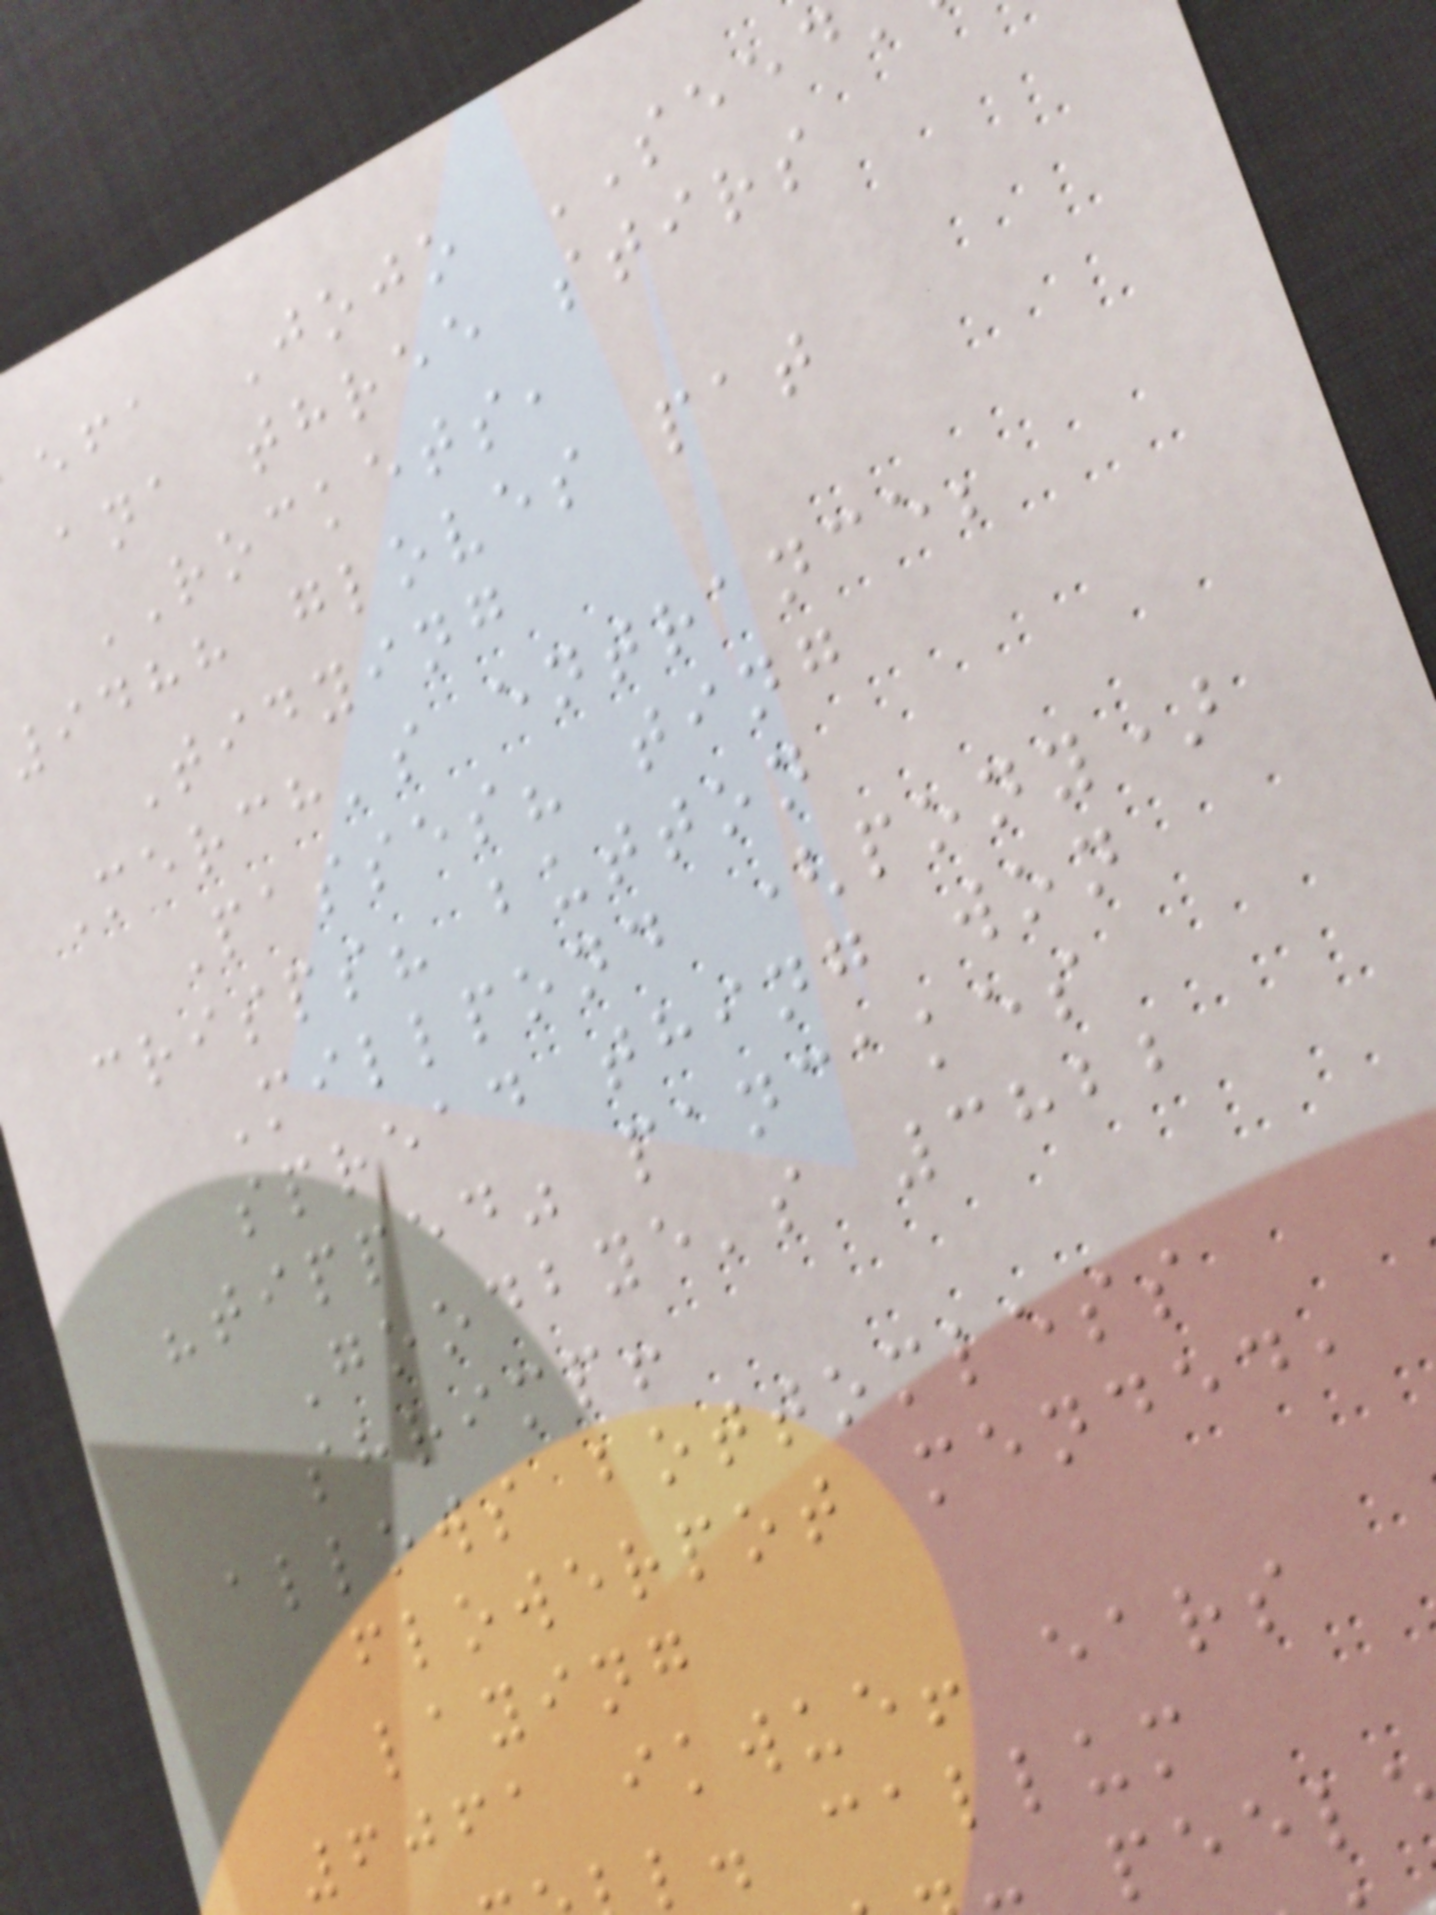efa Jojo SEED
ana three stirs
ROCKETS,
9488 gloves pat
Tidying
Merch's entrance;
Passes? ting
crisps? button
Millpond (pony)
spread thing won
"tipped" pancakes
Goodbye's 3822
shrimp!
allows bottomless
flowerpot mended,
laying
6061 ikwue! ears
l. callum
